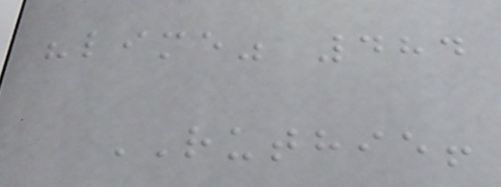"lime" 484
RUTHIE!
